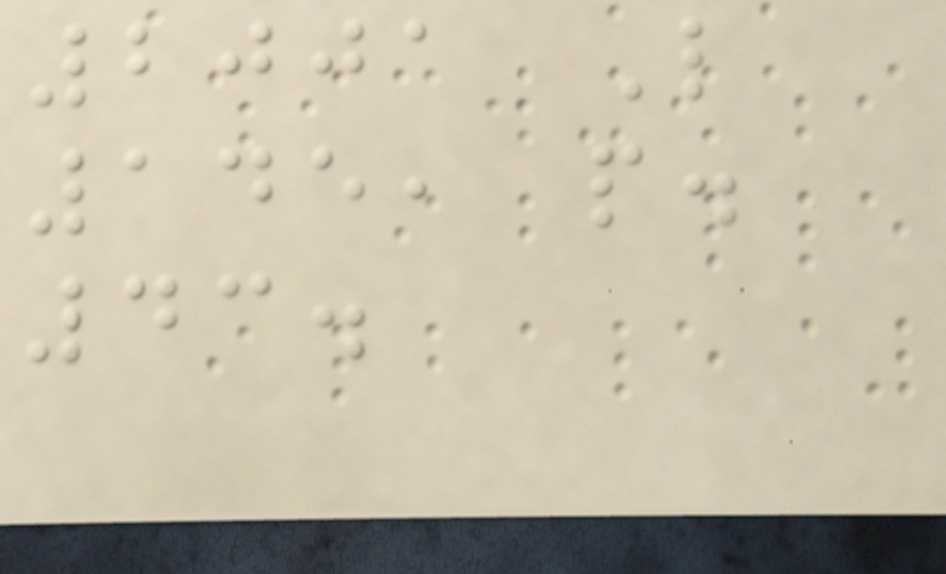2001 L
145, p.
43.
